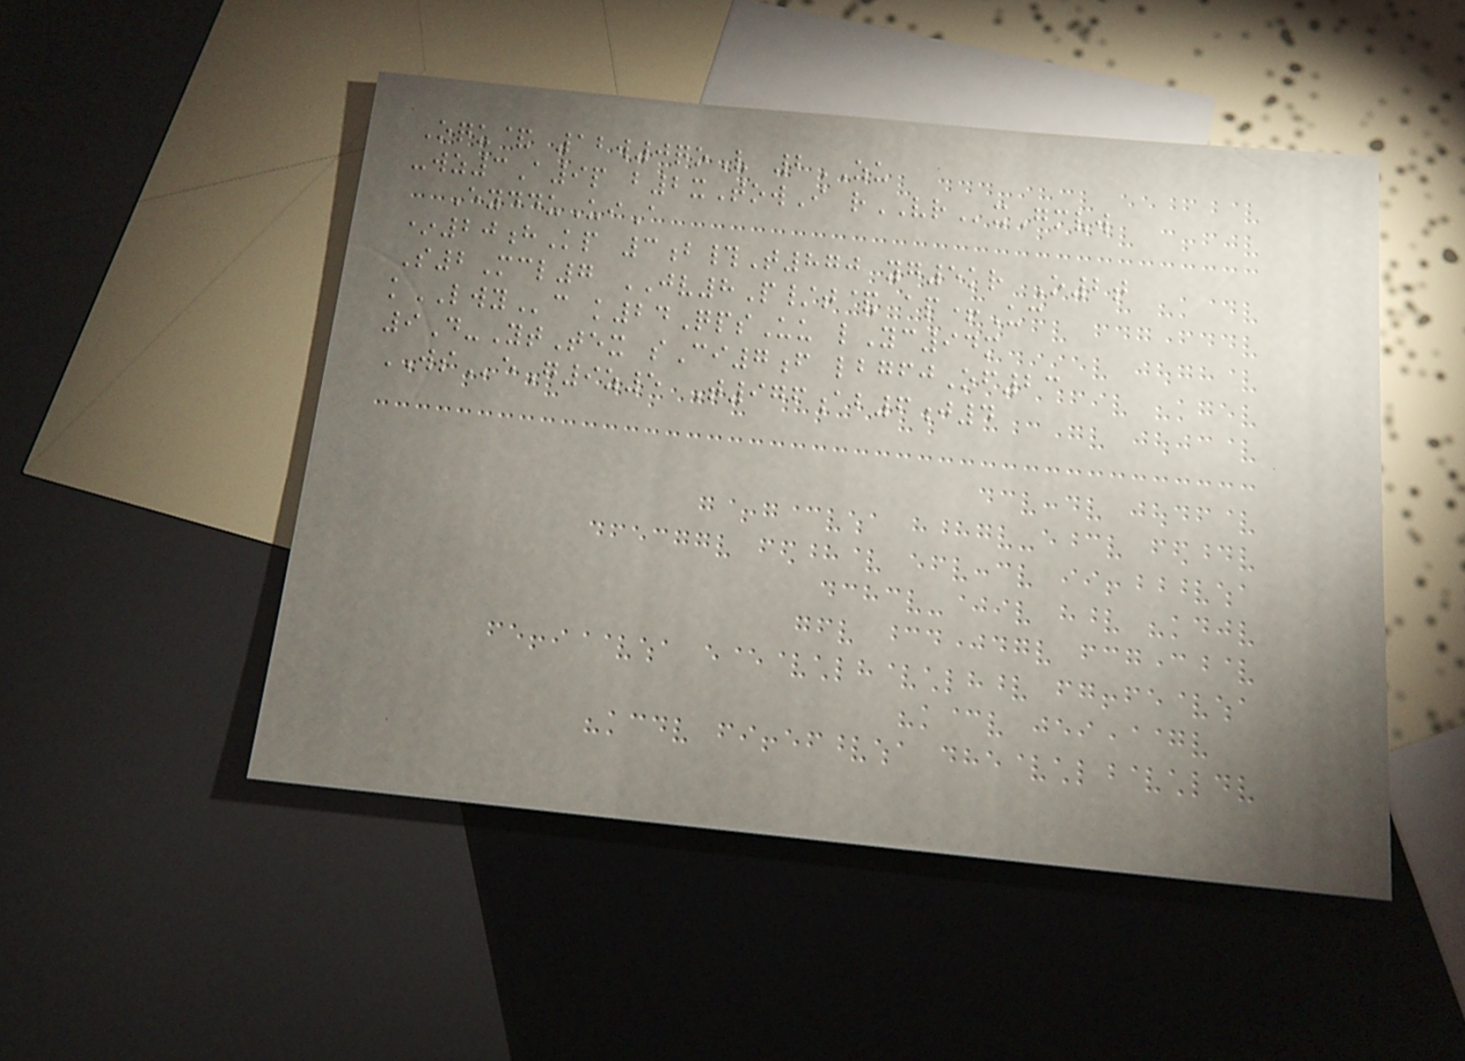Oqu& 12w0qoV 2ZU
-wz3A9p b2xTowI rVRxGmvw
EydduUiA
*20hKp 3b#T870 yg5kr O2t
S2Mcl7 JV8P/t& ap+Uc
kLWYc k24QpsUu lYc94m
9D-YtTex sCi7f lbgfjOf23
WSeG9z5 T976ab6j4
